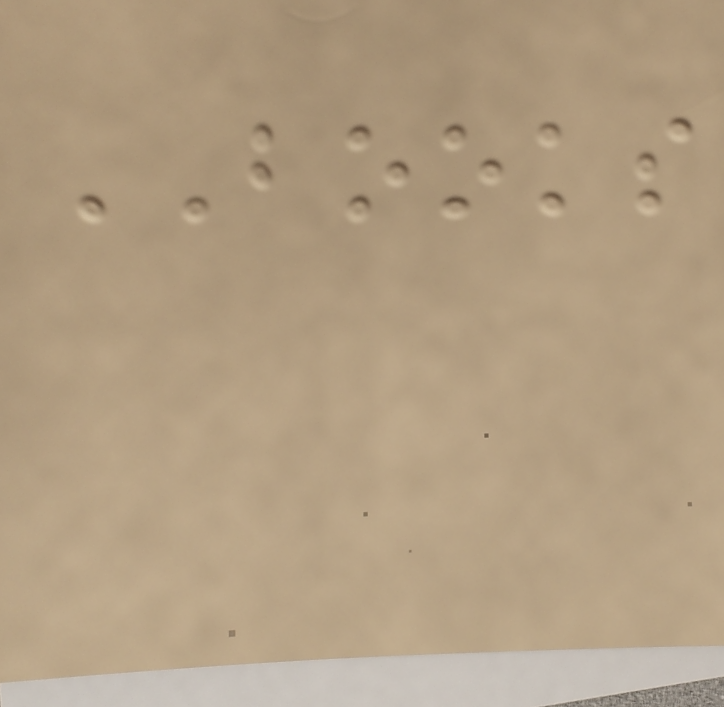BOOKS
